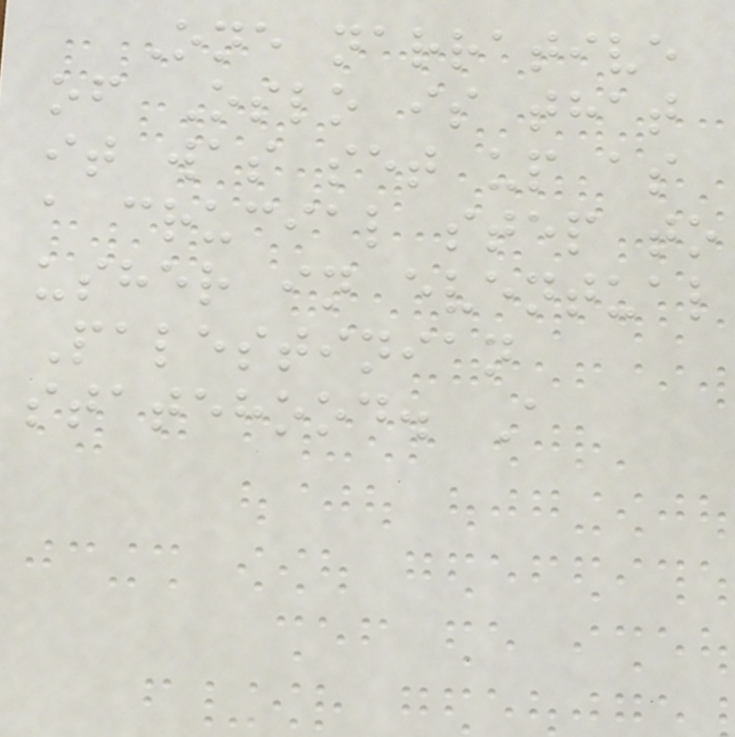One narrative
of Oslo is that
it was set up as
a crucial step to
usher in eventual
Palestinian
statehood. A
